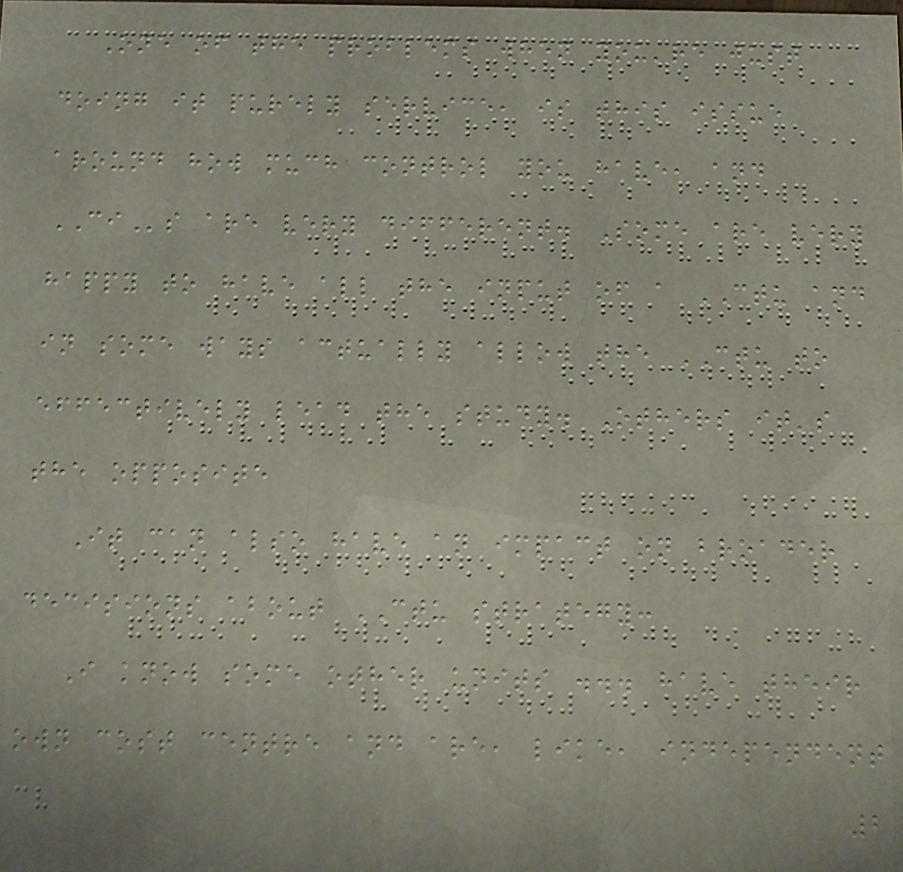One of the problems when you're just
doing it purely service, is this issue
around how much control you have, and
CIs are very different. Some are very
happy to have all the input of a CTU and
in some ways actually allow the CTU to
effectively lead the study. Others it's
the opposite
It can also have an impact on broader
decisions about CTU strategy:
I know some other units ... have their
own cost centre and are, like, independent
2
